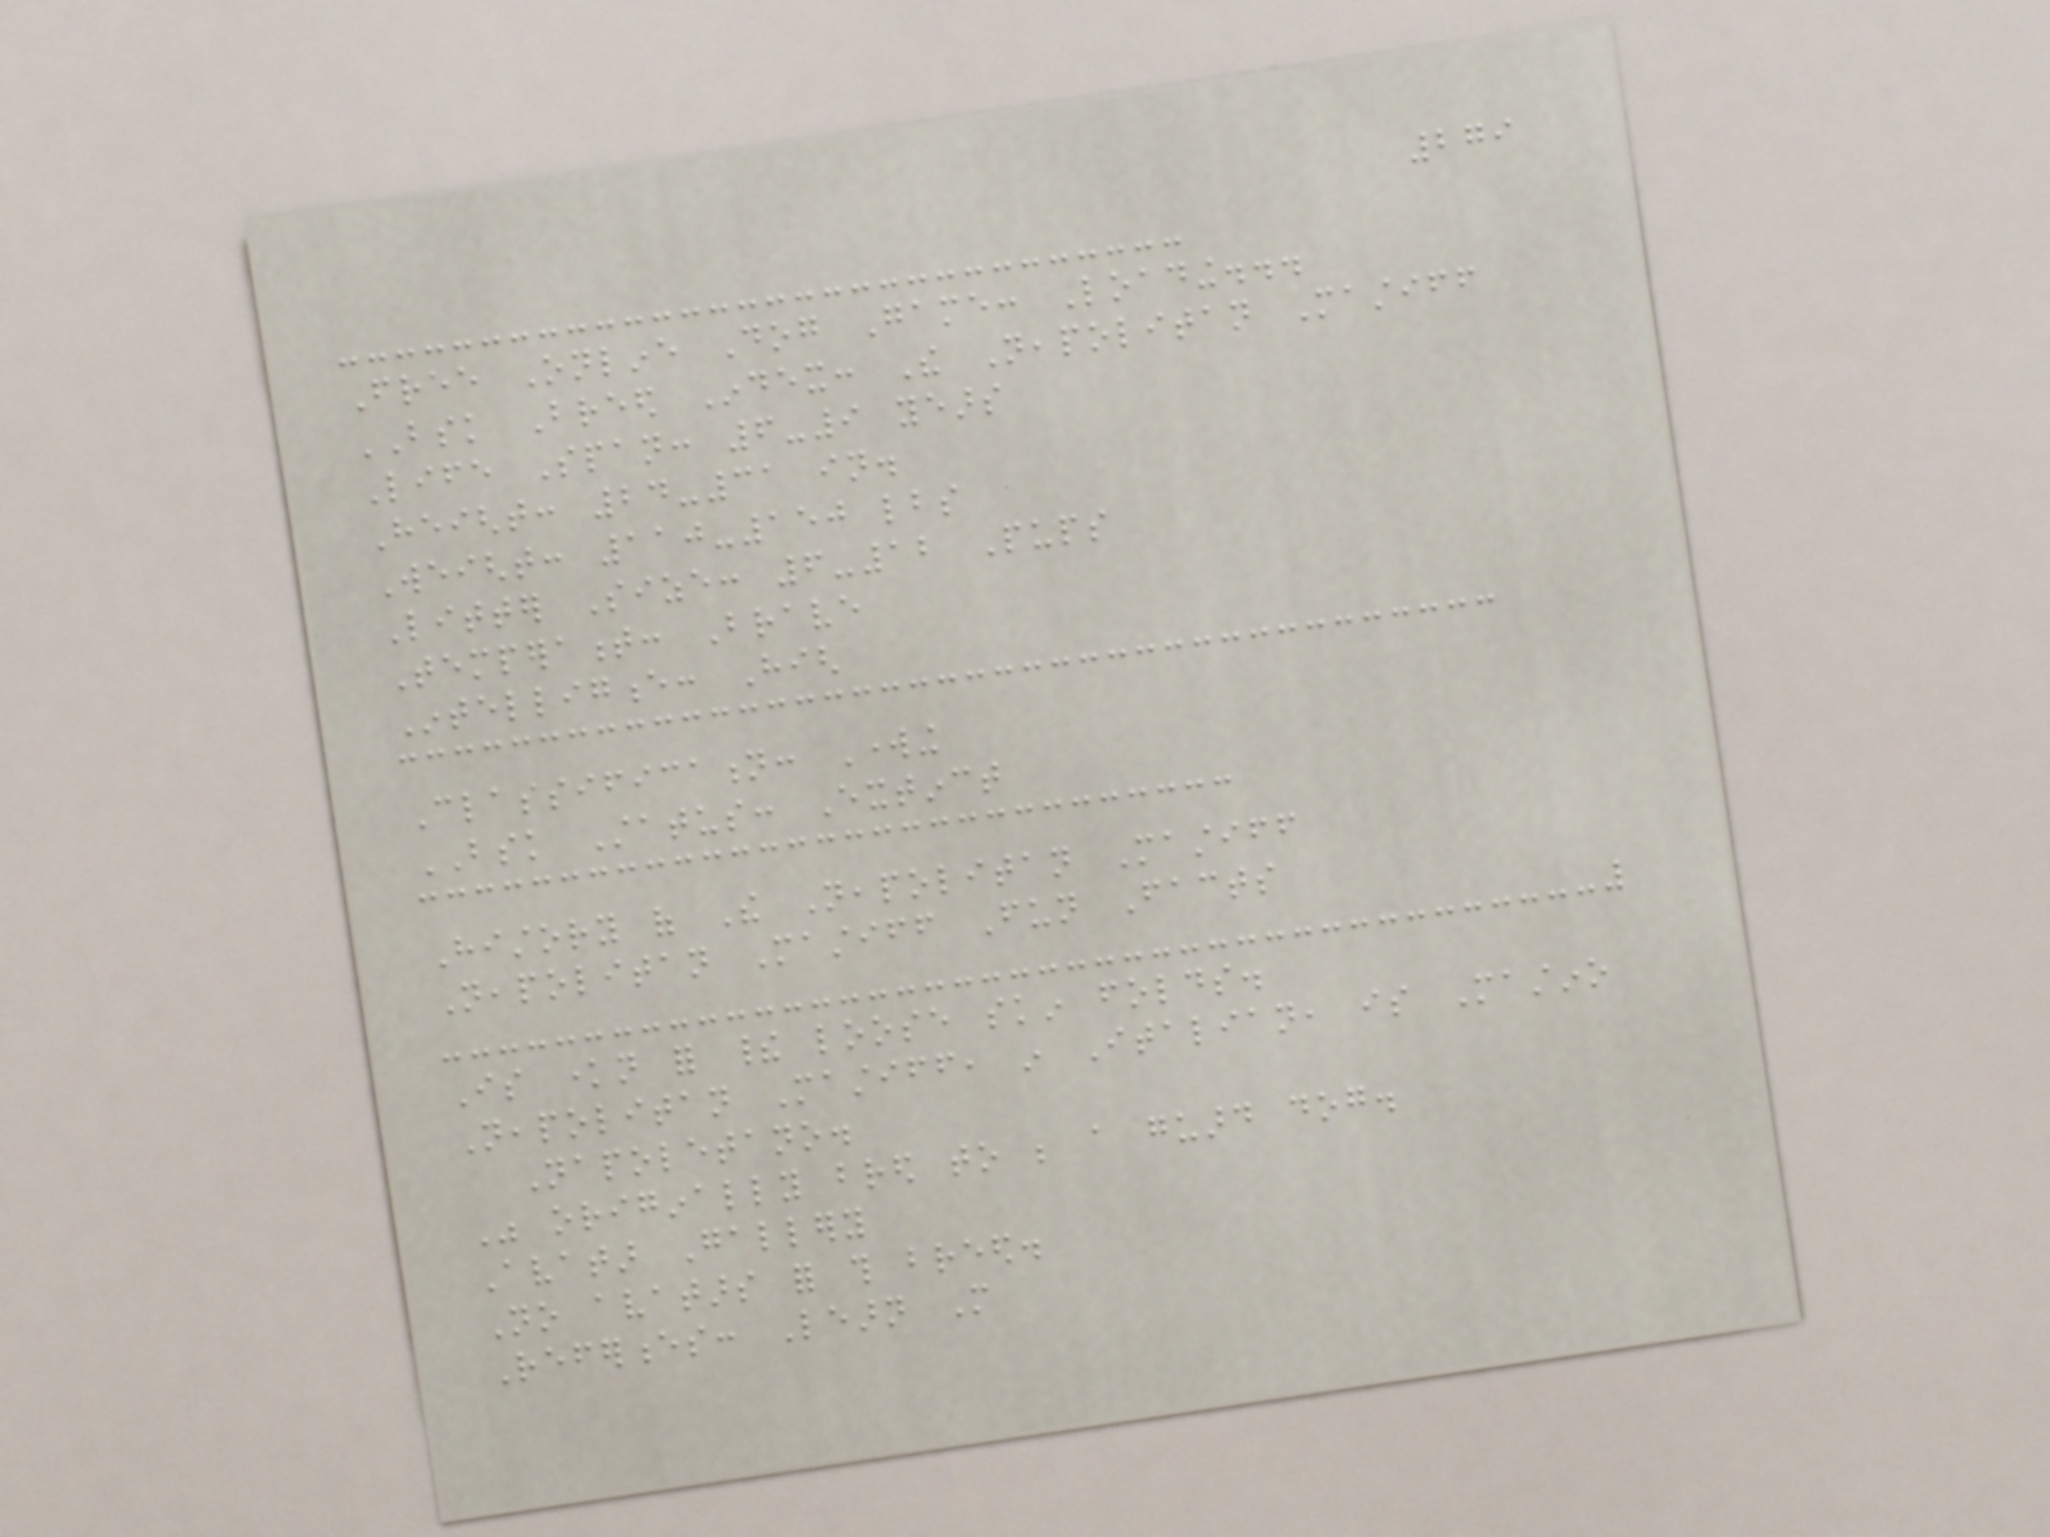279
Free Online Dog Game: Loading...
BSK Breed Index: The Neapolitan Mastiff
Life Span: 6-9 years
Height: 24-31 in.
Weight: 110-150 lbs
Litter Size: 6-12 Pups
Temperament: Brave
Intelligence: High
Classification: Working
BSK Status: Extinct
History of The Neapolitan Mastiff
Neapolitan Mastiff Fun Facts
Is known for their loose skin folds.
Neapolitan Mastiff, in Italian, is Mastino
Napoletano.
Was originally bred to be a guard dog.
Avatar Gallery
No avatars for this breed.
References: Learn More
